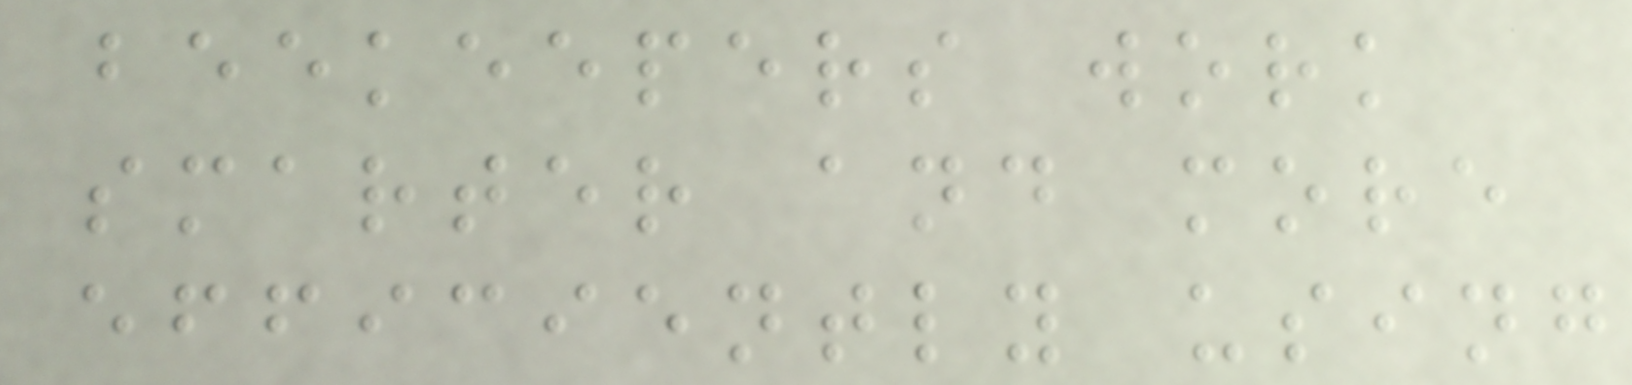beekeepers work
smarter and more
efficiently using
